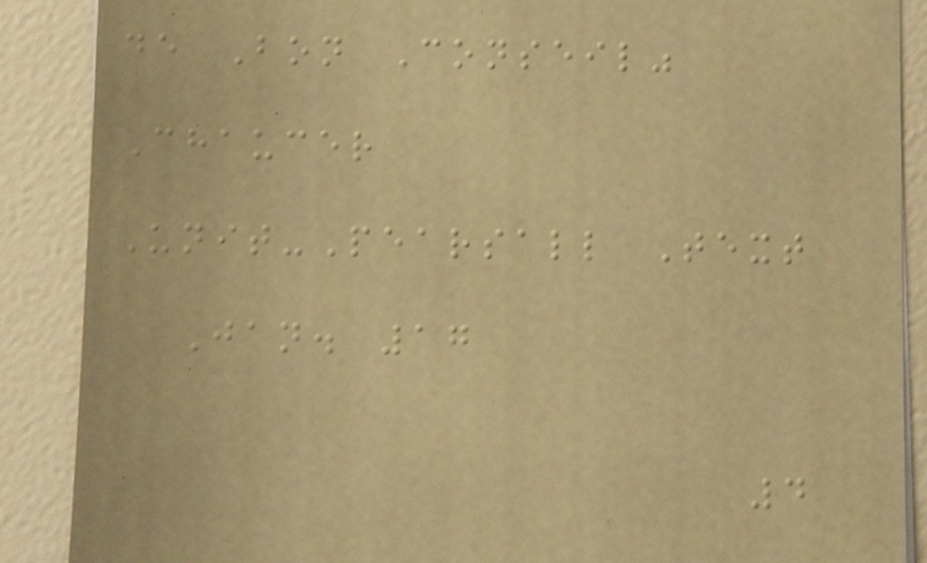de Bon Conseil"
Chaucer
Unit-Pearsall Text
Jan. 17
4
